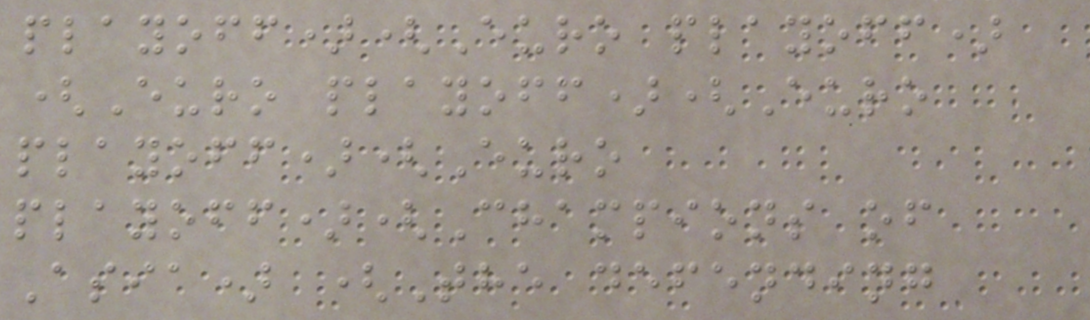playoff)(Euro playoff)
(Euro playoff)(Euro
playoff)(Euro
playoff)(Champions of
Asia) (The defending
